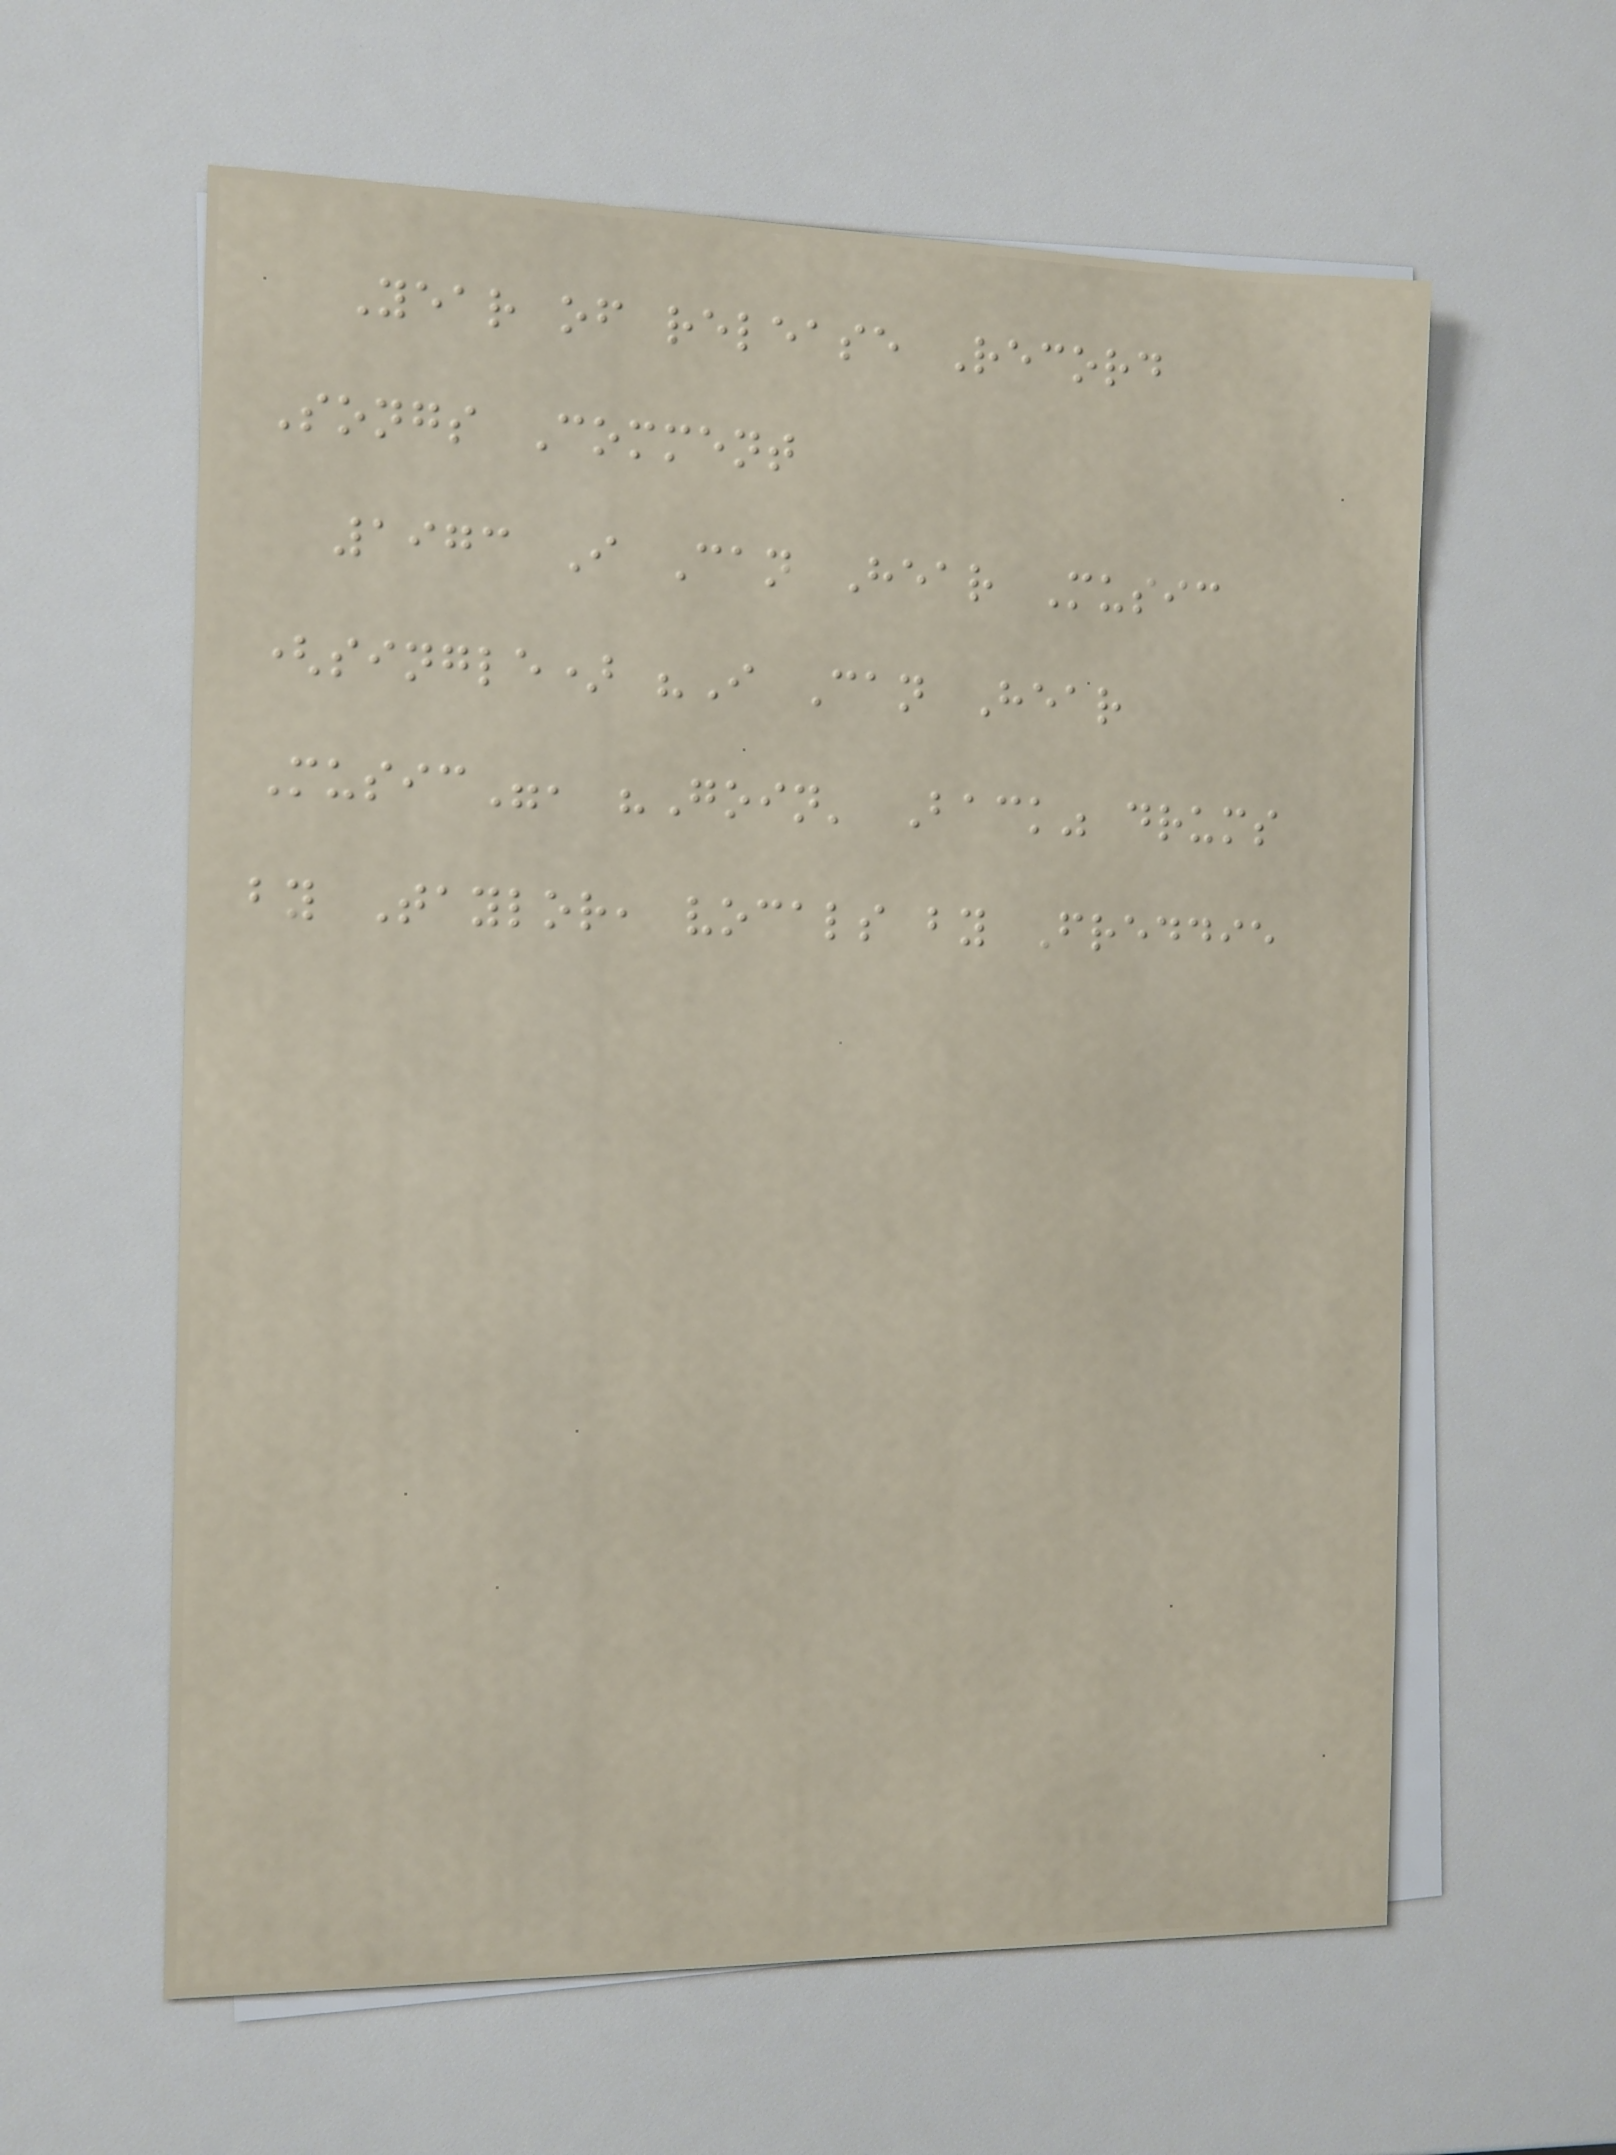Year of release Record
Songs Comment
1973 I Can Hear Music
(single) "I Can Hear
Music", "Goin' Back" drums
by Taylor, vocals by Freddie
